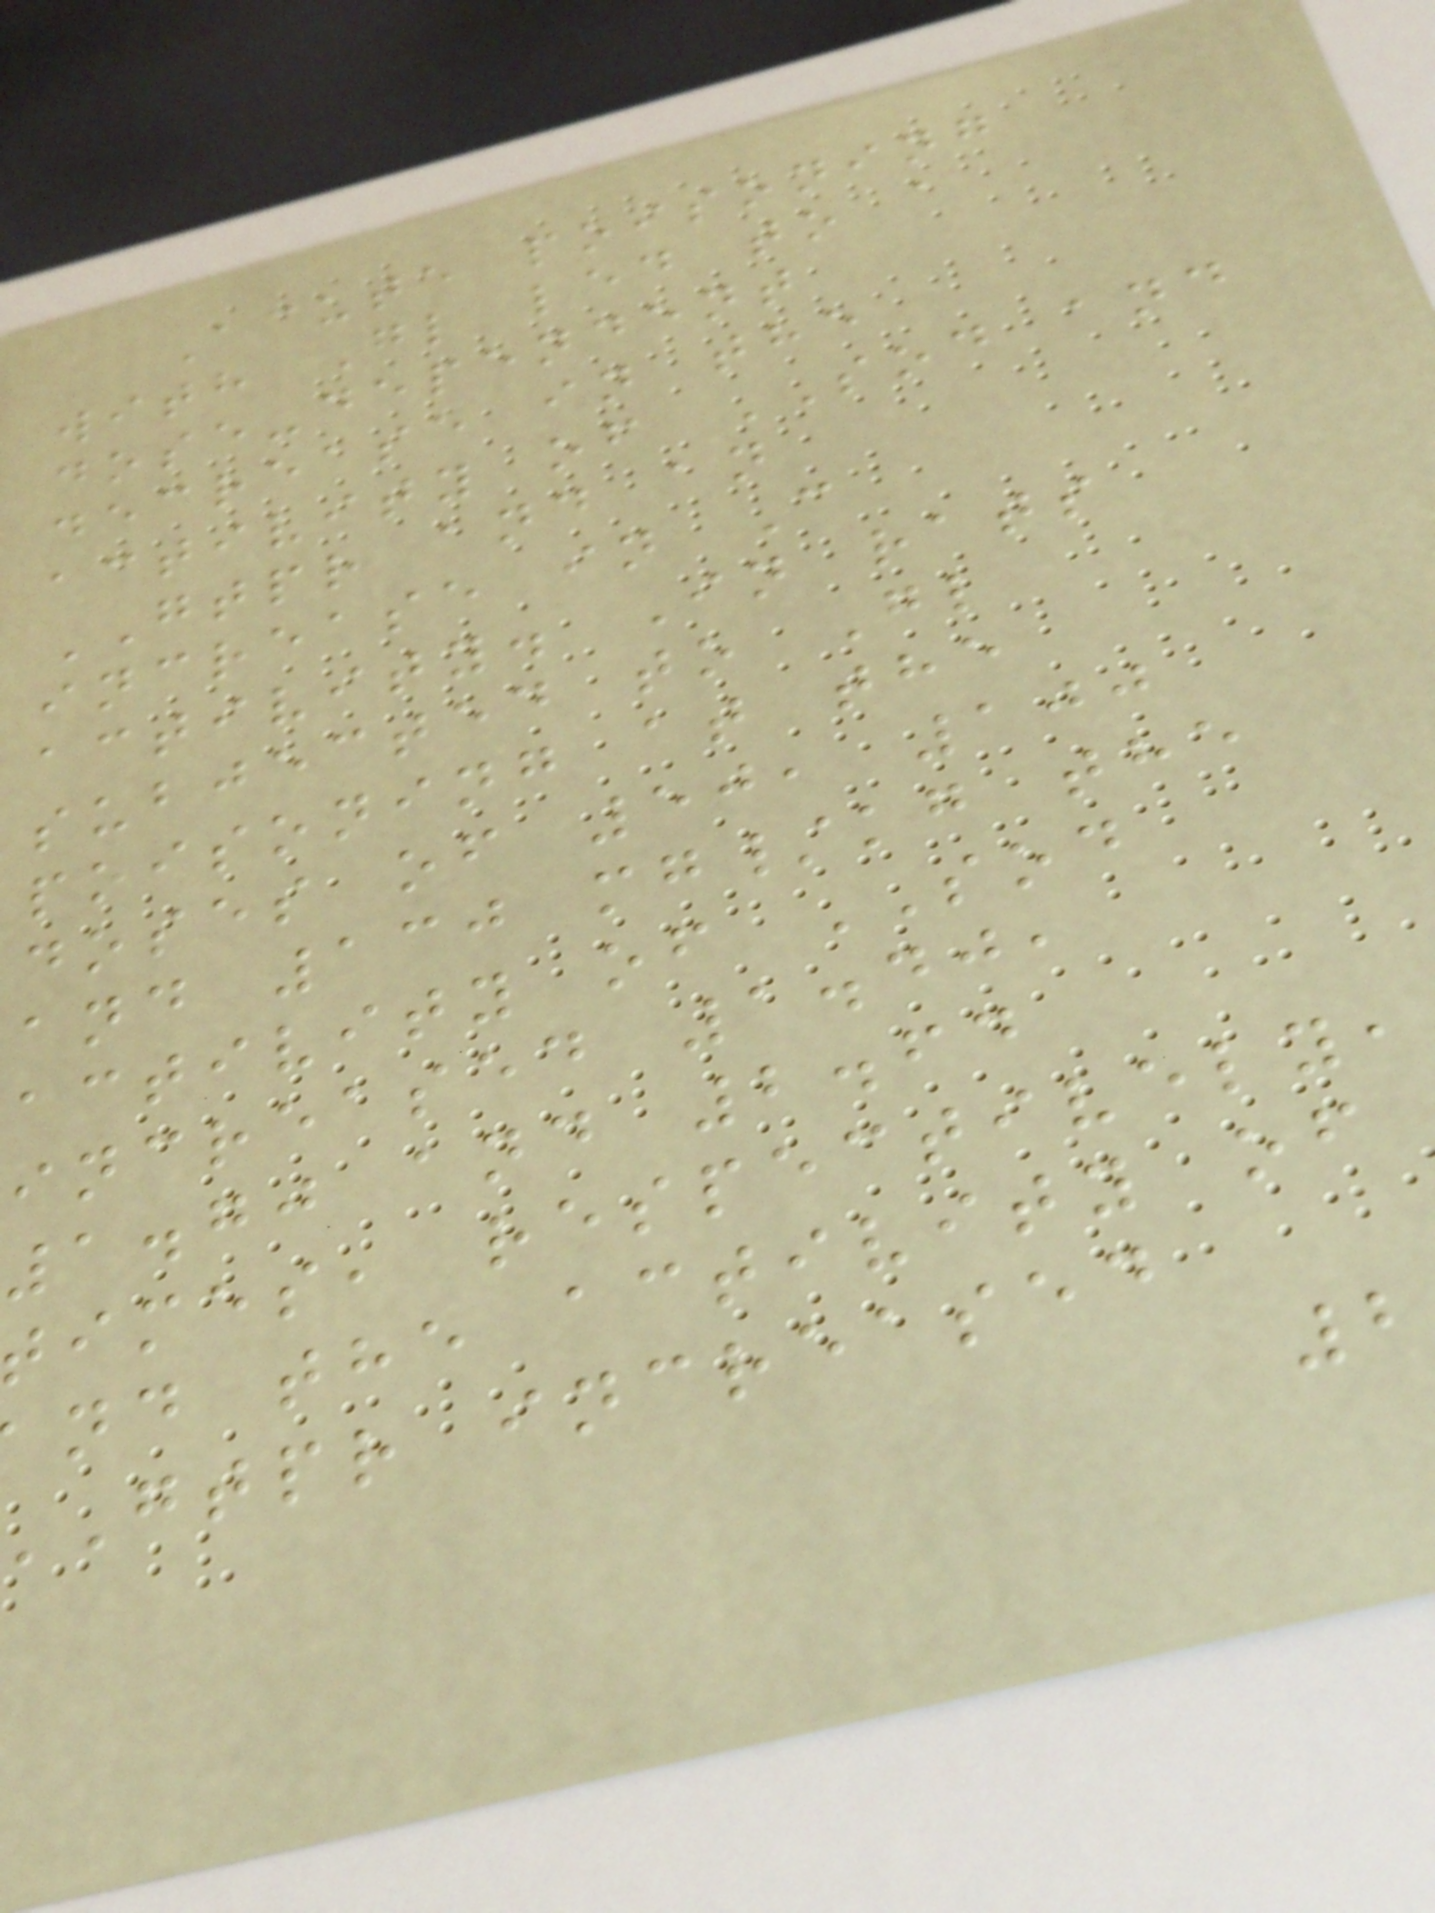Acute poisoning
with Gl led to a
dose-dependent
decrease in the
activity of SOD and
GTPR and an
increase in C
activity. In rats
subjected to Gl
poisoning at the
doses of 50, 100
and 130 mg/kg the
activity of SOD
increased 1.40,
1.70 and 2.64
times, respectively,
nd the activity of
gtpr increased
